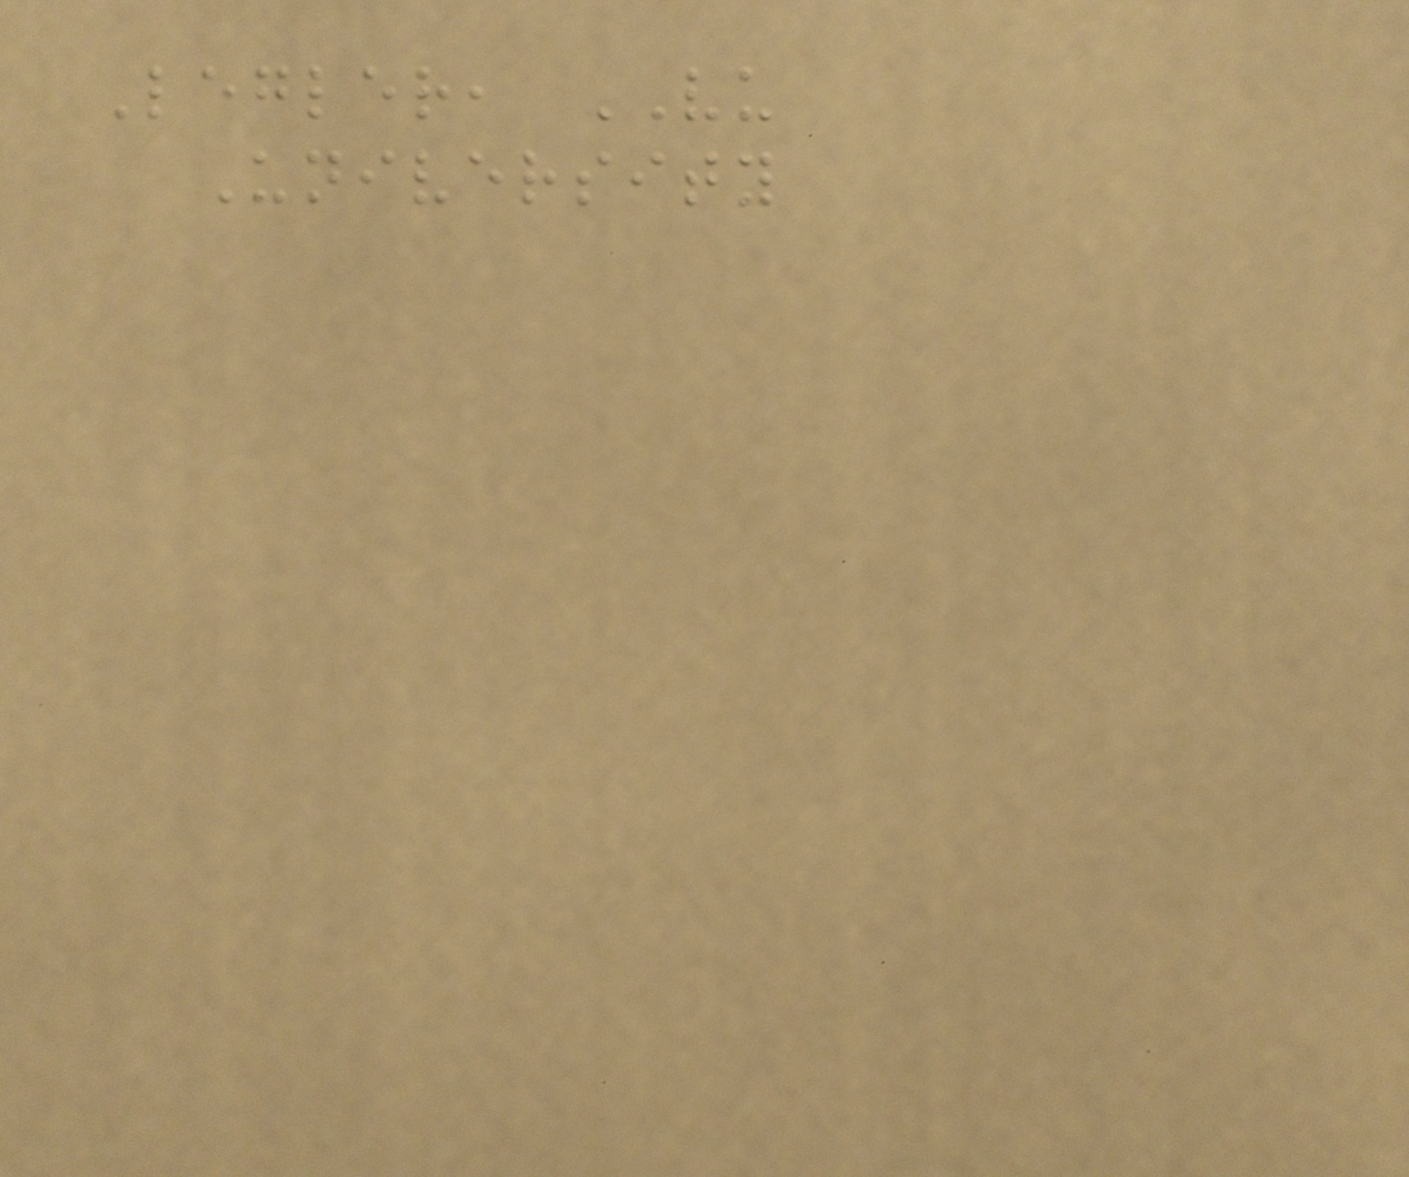Legler, VU
University
